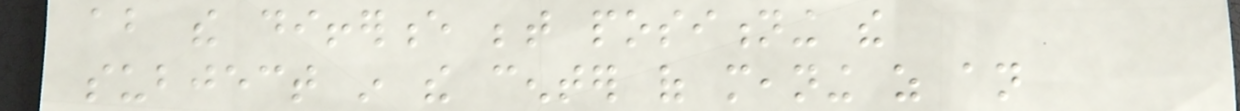about the difference between positioning the
subject in the center of meaning as an
